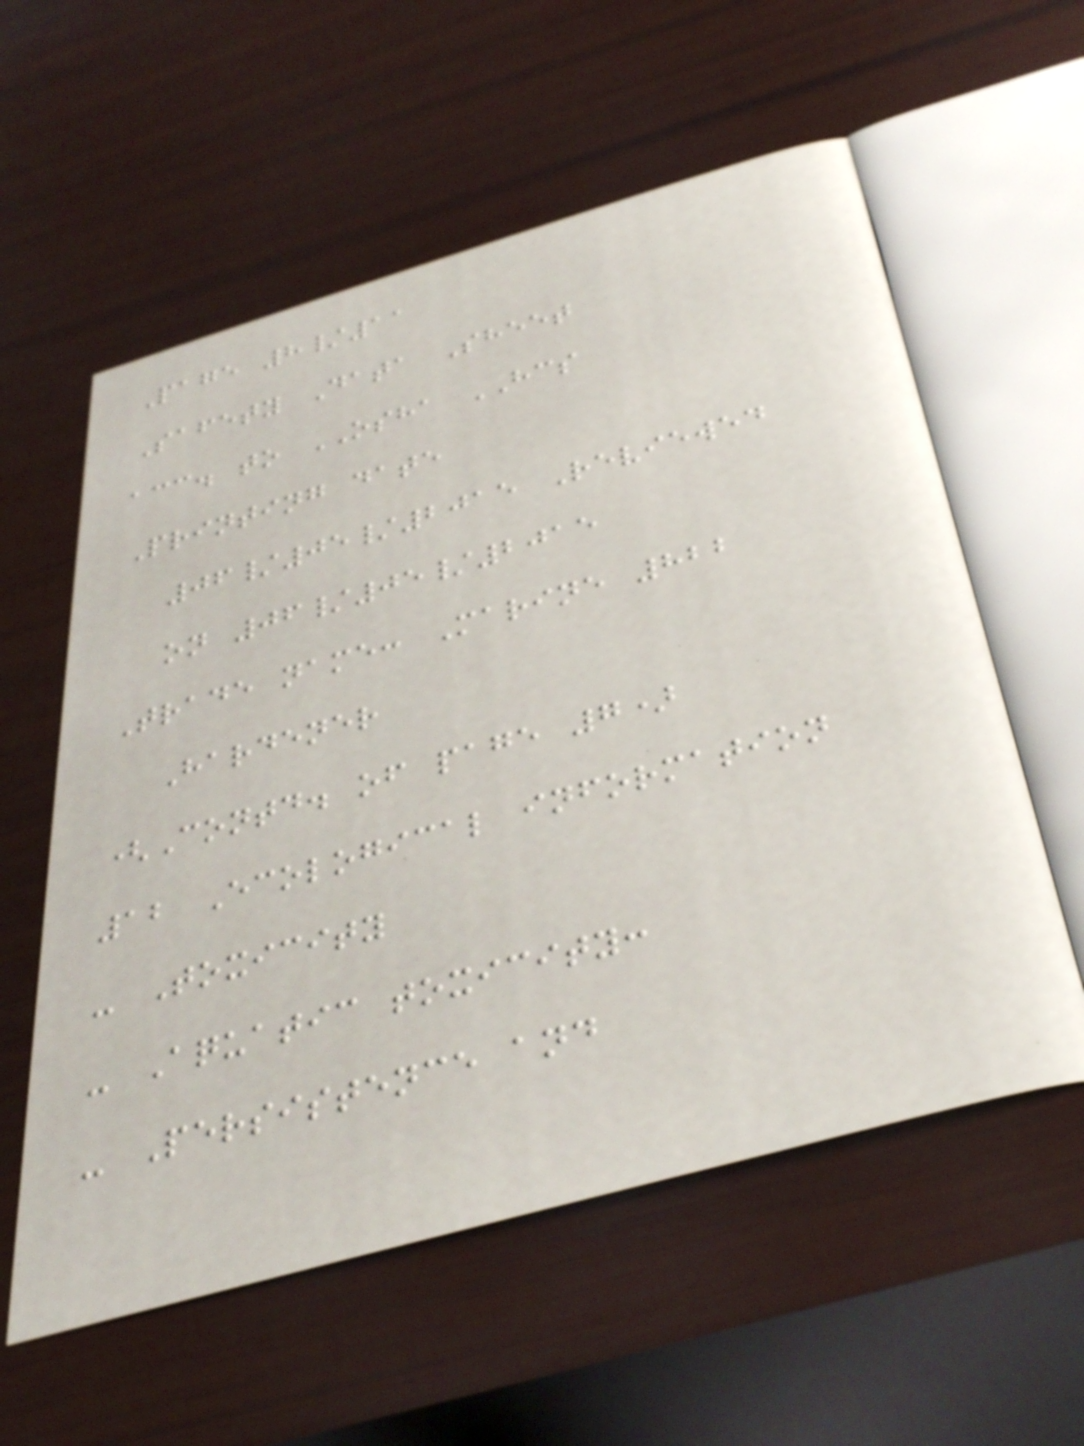Page 8/11
Safety Data Sheet
acc. to OSHA HCS
Printing date
06/05/2015 Reviewed
on 06/05/2015
Trade name: Marine 822
Hardener
(Contd. of page 7)
12 Ecological information
- Toxicity
- Aquatic toxicity:
- Persistence and
